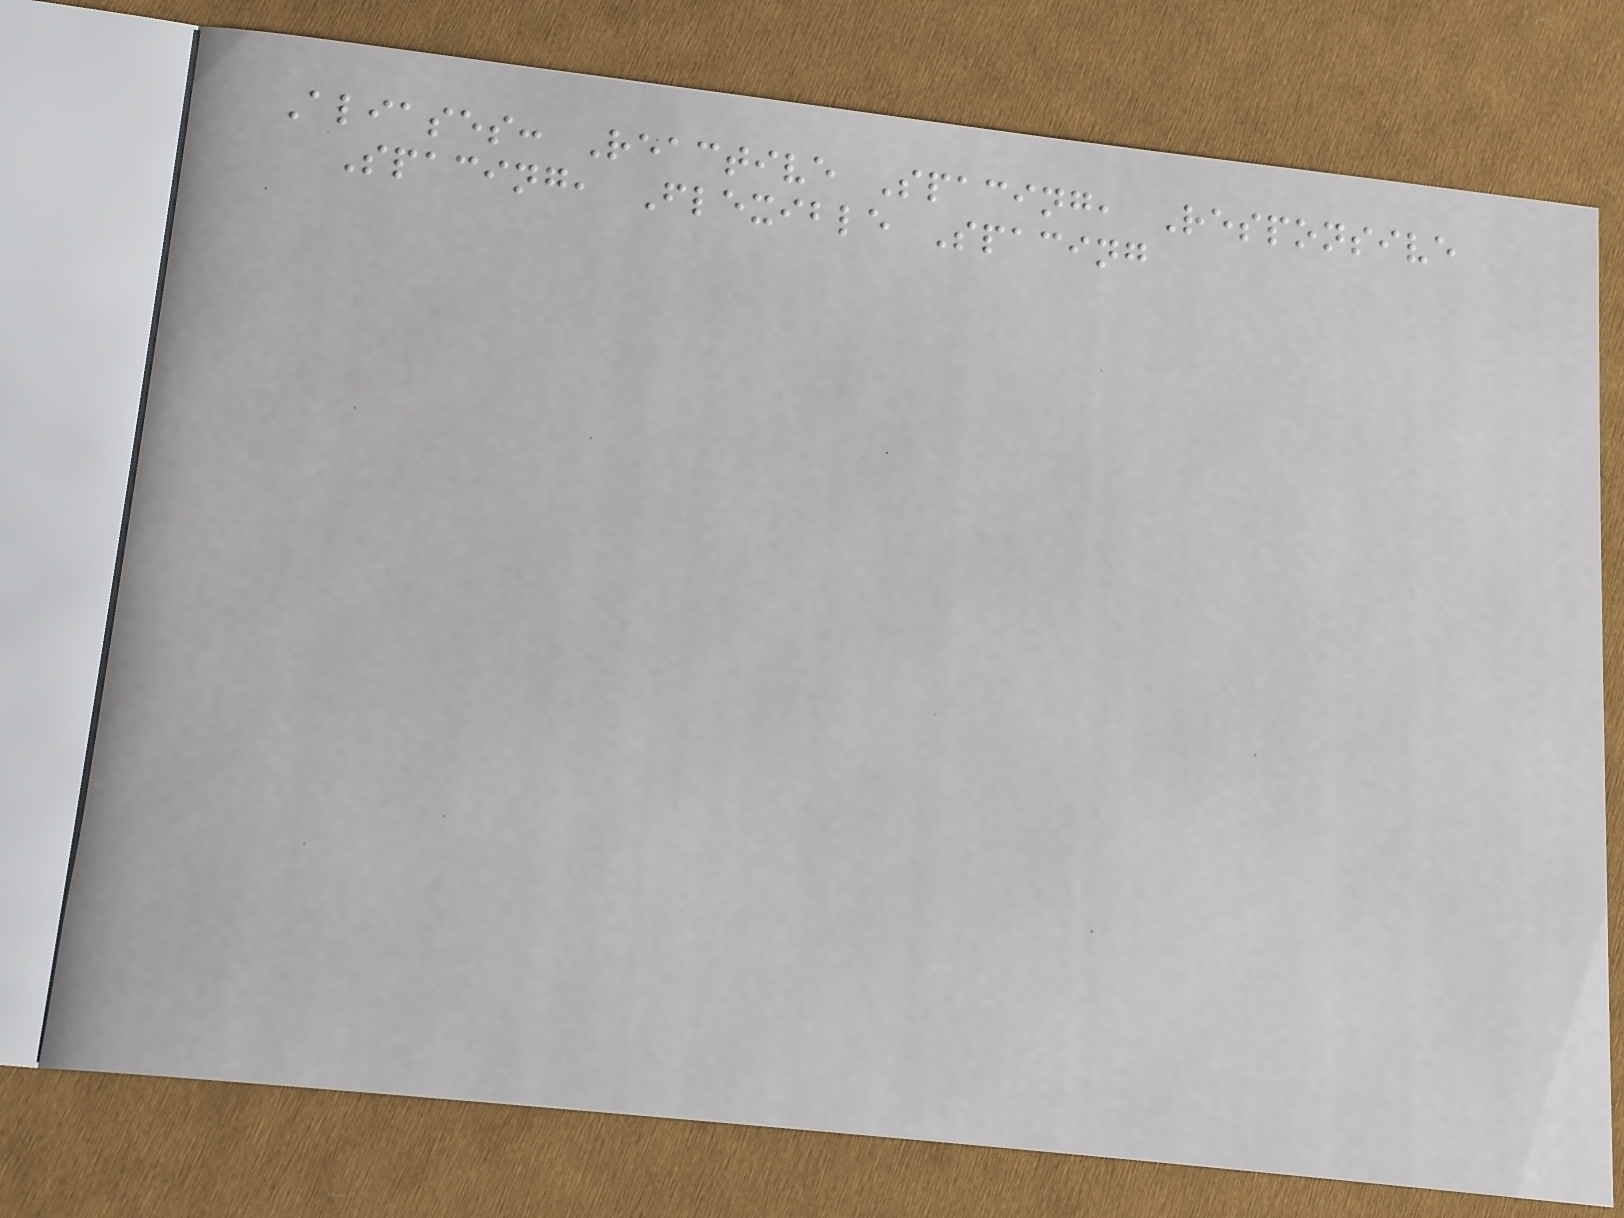Aliases: Reactive Spacing, Responsive
Spacing, Flexible Spacing
